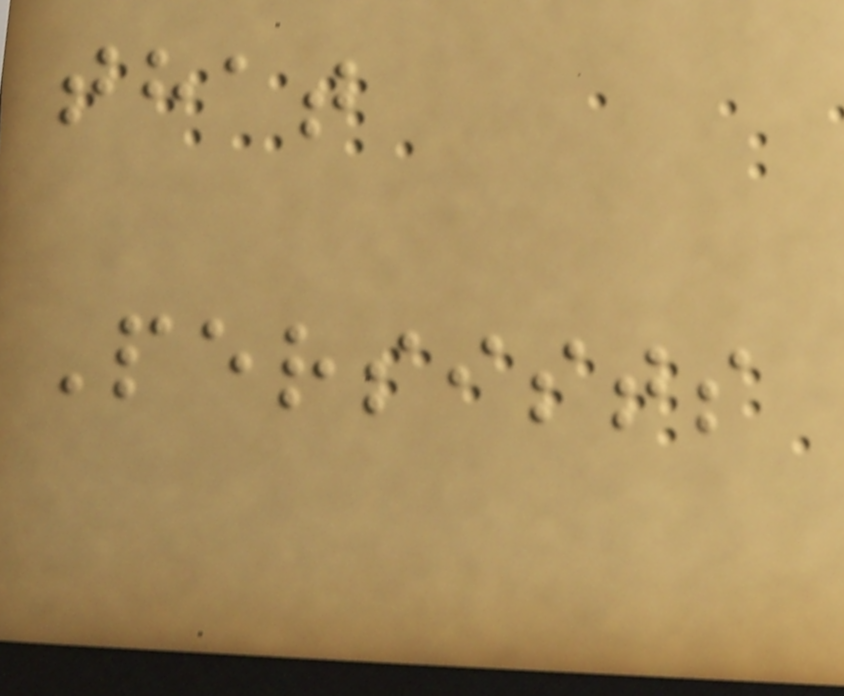that
Persists
